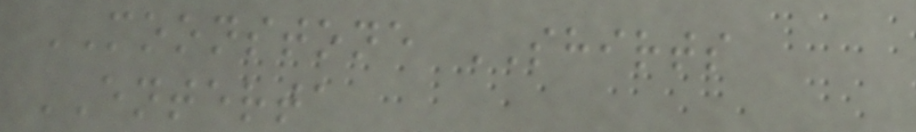MOONSTONE SHIRTS
ENTERTA
